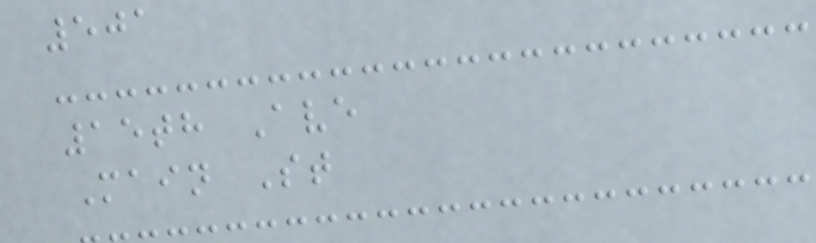501
15th Ave
Main St
